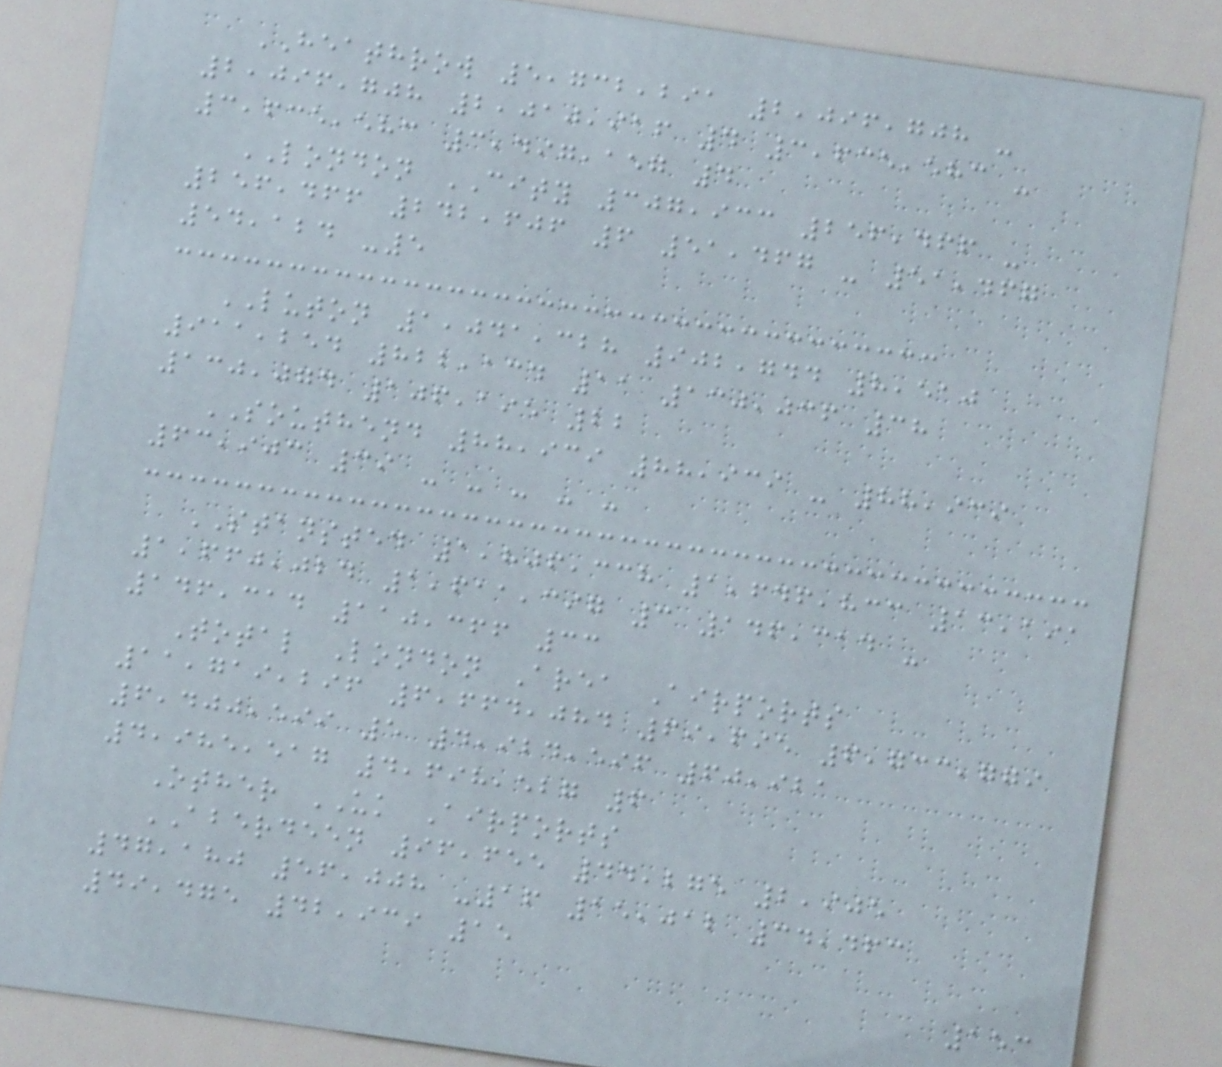HEATHROW 5,732,291 2,096,708 -
2,096,708 2,010,916 4 3,635,583 -
3,635,583 3,497,157 4
LONDON CITY 307,933 256,466 -
256,466 242,606 6 51,467 - 51,467
54,124 -5
LUTON 1,041,328 902,744 8,510
911,254 822,134 11 130,036 38
130,074 106,195 22
SOUTHEND 88,939 88,939 - 88,939
63,903 39 - - - - -
STANSTED 1,806,338 1,646,833 13,191
1,660,024 1,611,397 3 146,314 -
146,314 110,366 33
Total London Area Airports
11,719,296 6,664,084 69,695 6,733,779
6,400,599 5 4,924,596 60,921
4,985,517 4,698,527 6
Other UK Airports
ABERDEEN 96,655 44,275 2,905
47,180 56,008 -16 15,012 34,463
49,475 42,939 15
153
